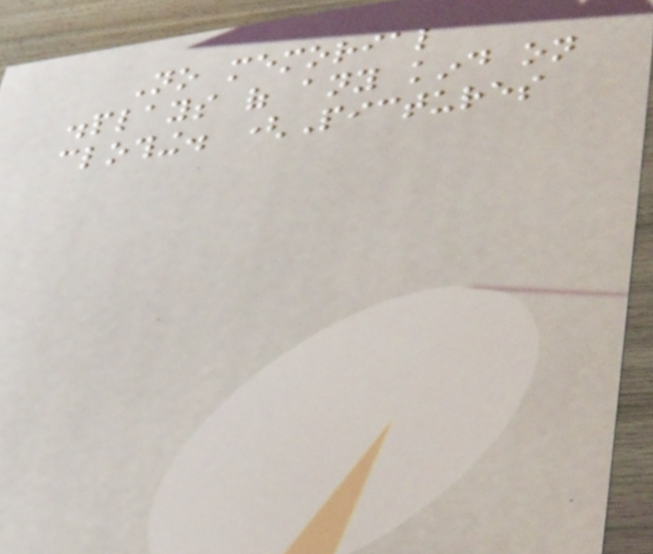No memorial
displays of any kind on
clothing. (Pictures
